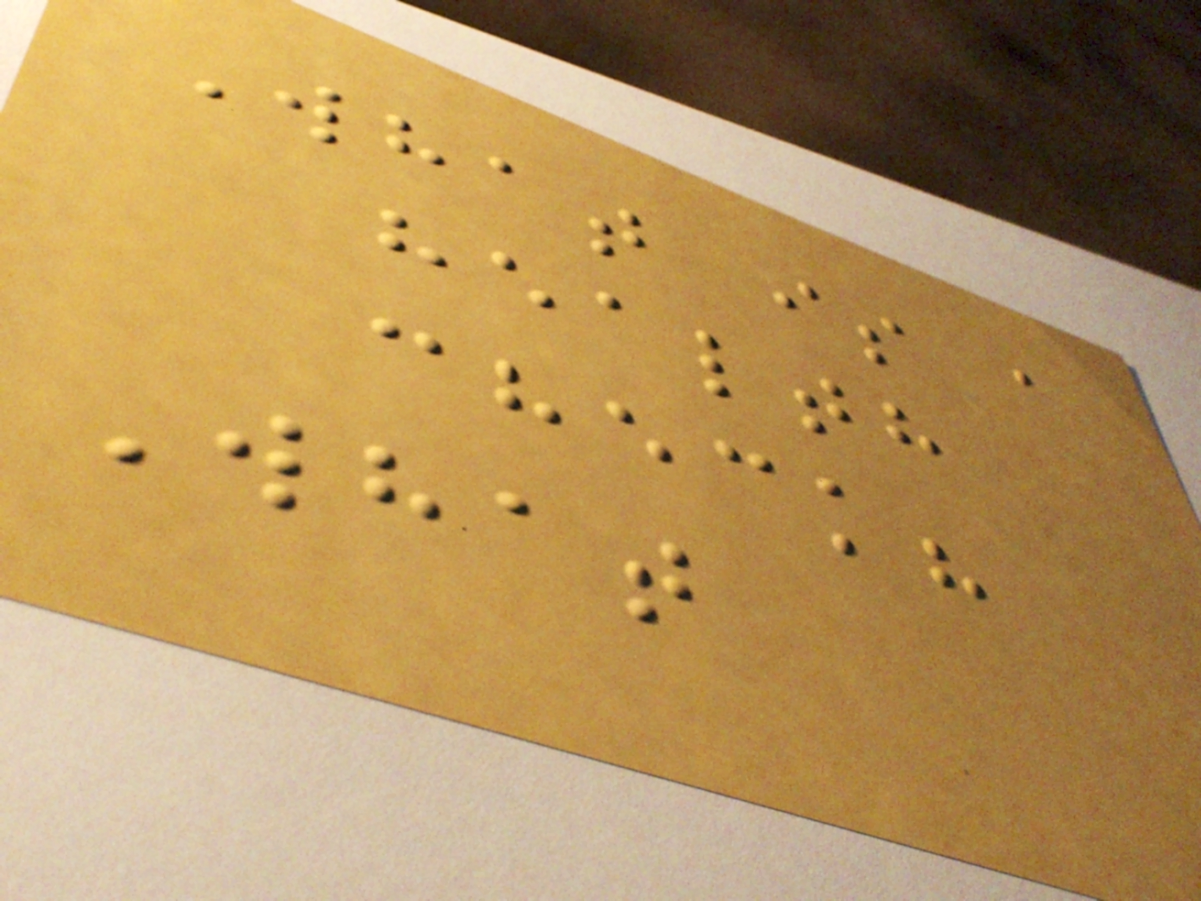What is a
health
check?
What
